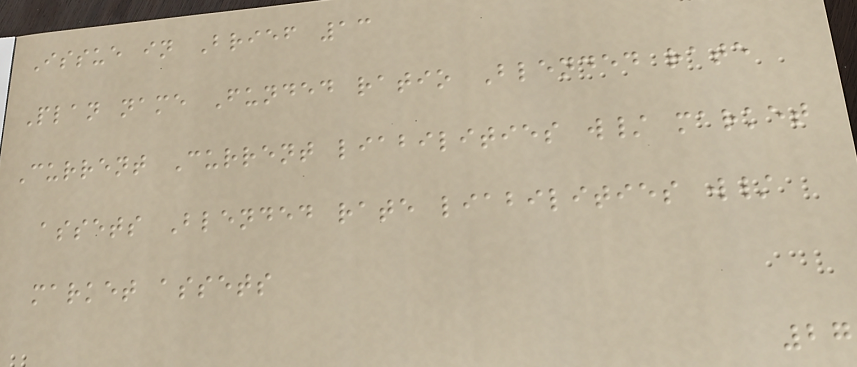Issue in Brief 13
Plan name Funded ratio Blended rate
Current Current liabilities w/ market
assets Blended rate liabilities w/
market assets
27
